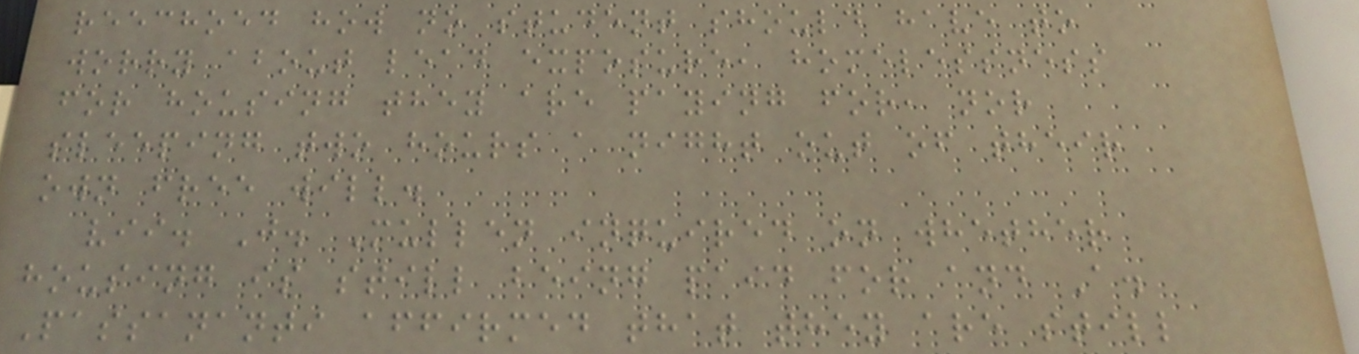reechoed how no student should have to
worry about lead exposure, homelessness
for housing they are paying for, nor
sleeping two hours a night out of their
own free will.
vii. J. Mullen inquired on whether
housing is still being paid for and A.
Passananti affirmed that they are still
